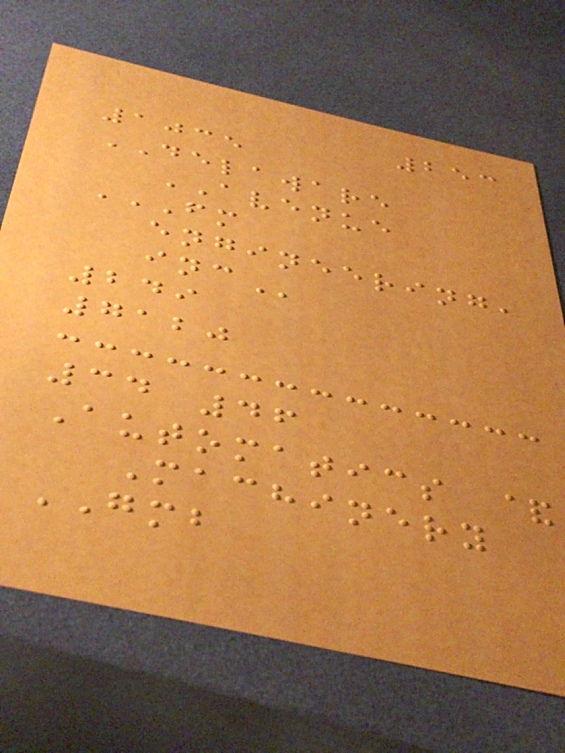253
1035
DELAWARE
AVENUE
FM
ENGINEERING,
INC
249
7120
34 46
Automatics &
Machinery
GMB
